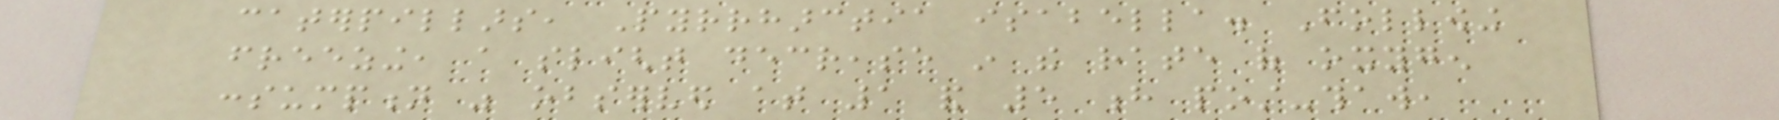caterpillars, Pyrrharctia isabella. Following
freezing, a slight decrease in the rate of oxygen
consumption was observed at 1 and 5 h post-thaw,
